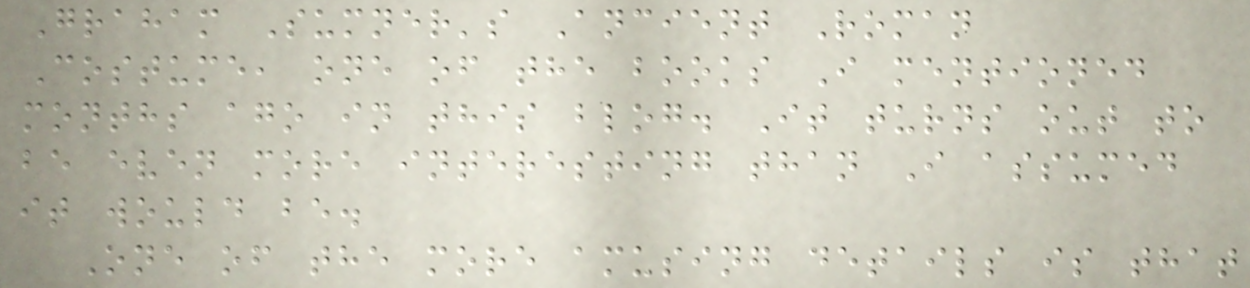Graham Sumner's Ancient Roman
Costume, one of the books I mentioned
months ago in this blog. It turns out to
be even more interesting than I assumed
it would be.
One of the more amusing details is that
